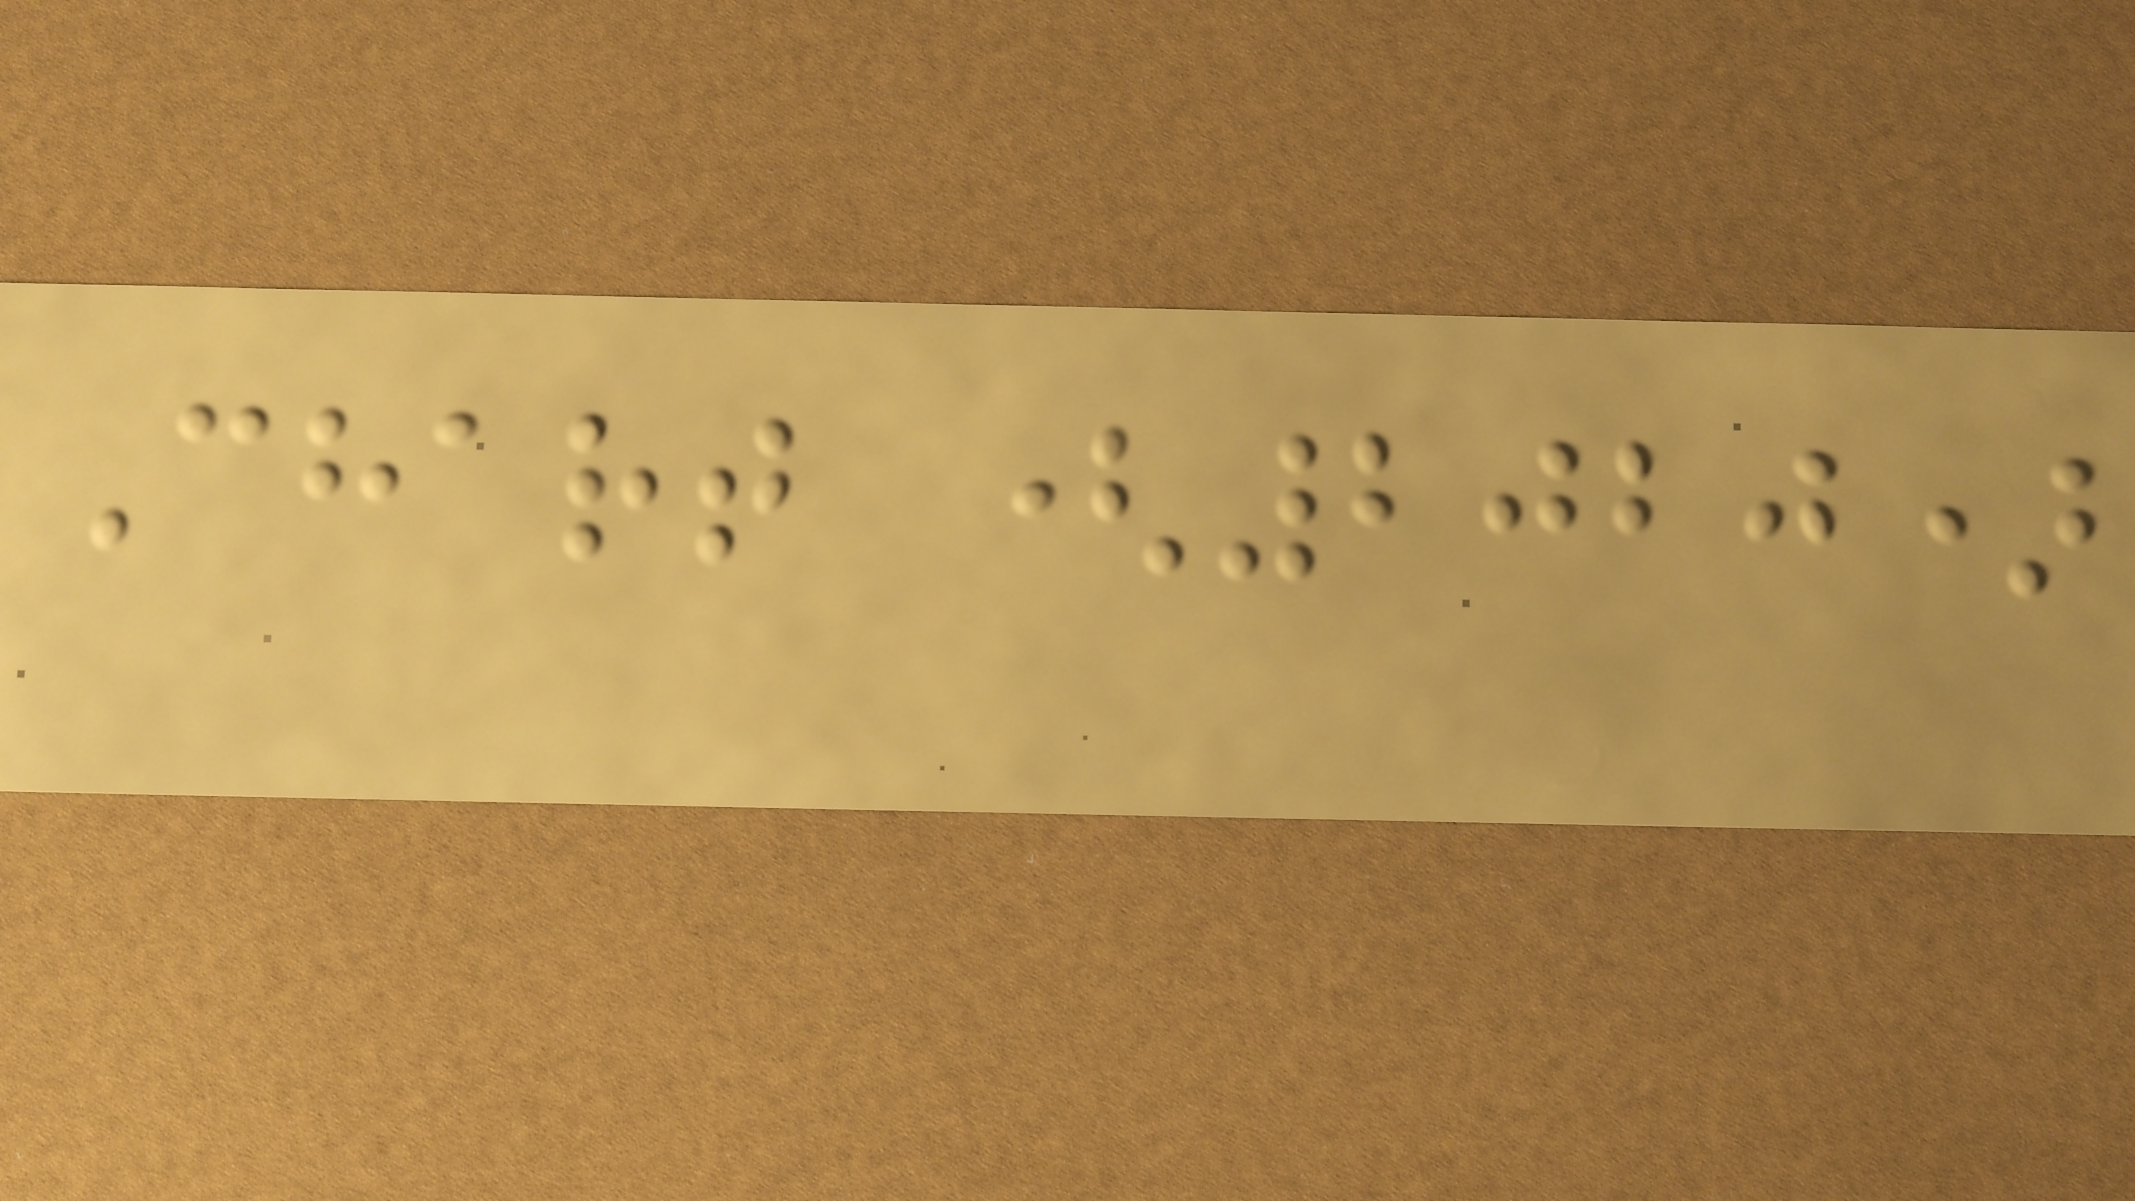Chart (2020)
